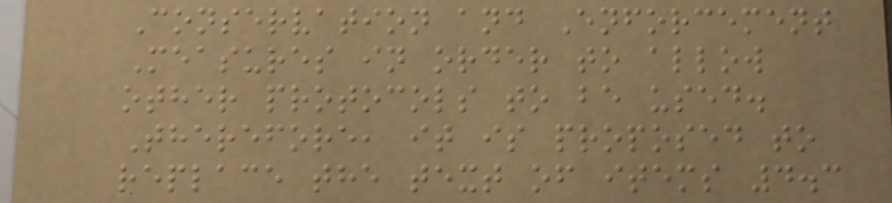Conservation and Enforcement
Measures in order to allow
other protocols to be used.
Therefore, it is proposed to
replace the text of items 4.3
